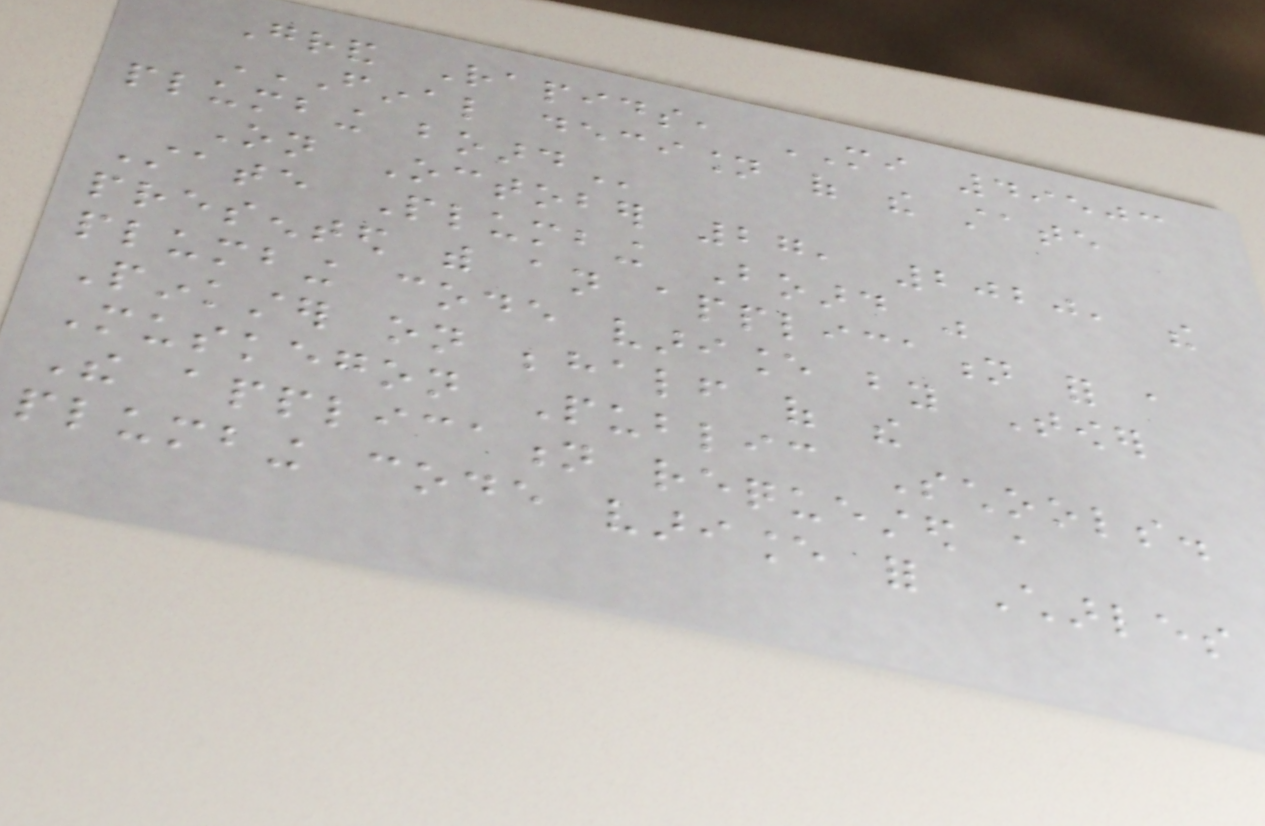Grand Rapids, MI 49503
FINAL DECISION OF THE STATE
PLUMBING BOARD
On October 27, 2020, the
State Plumbing Board was
presented with an application for a
plumbing code variance by Tower
Pinkster on behalf of the
Muskegon Public Schools.
The application requested a
plumbing code variance for Charles
